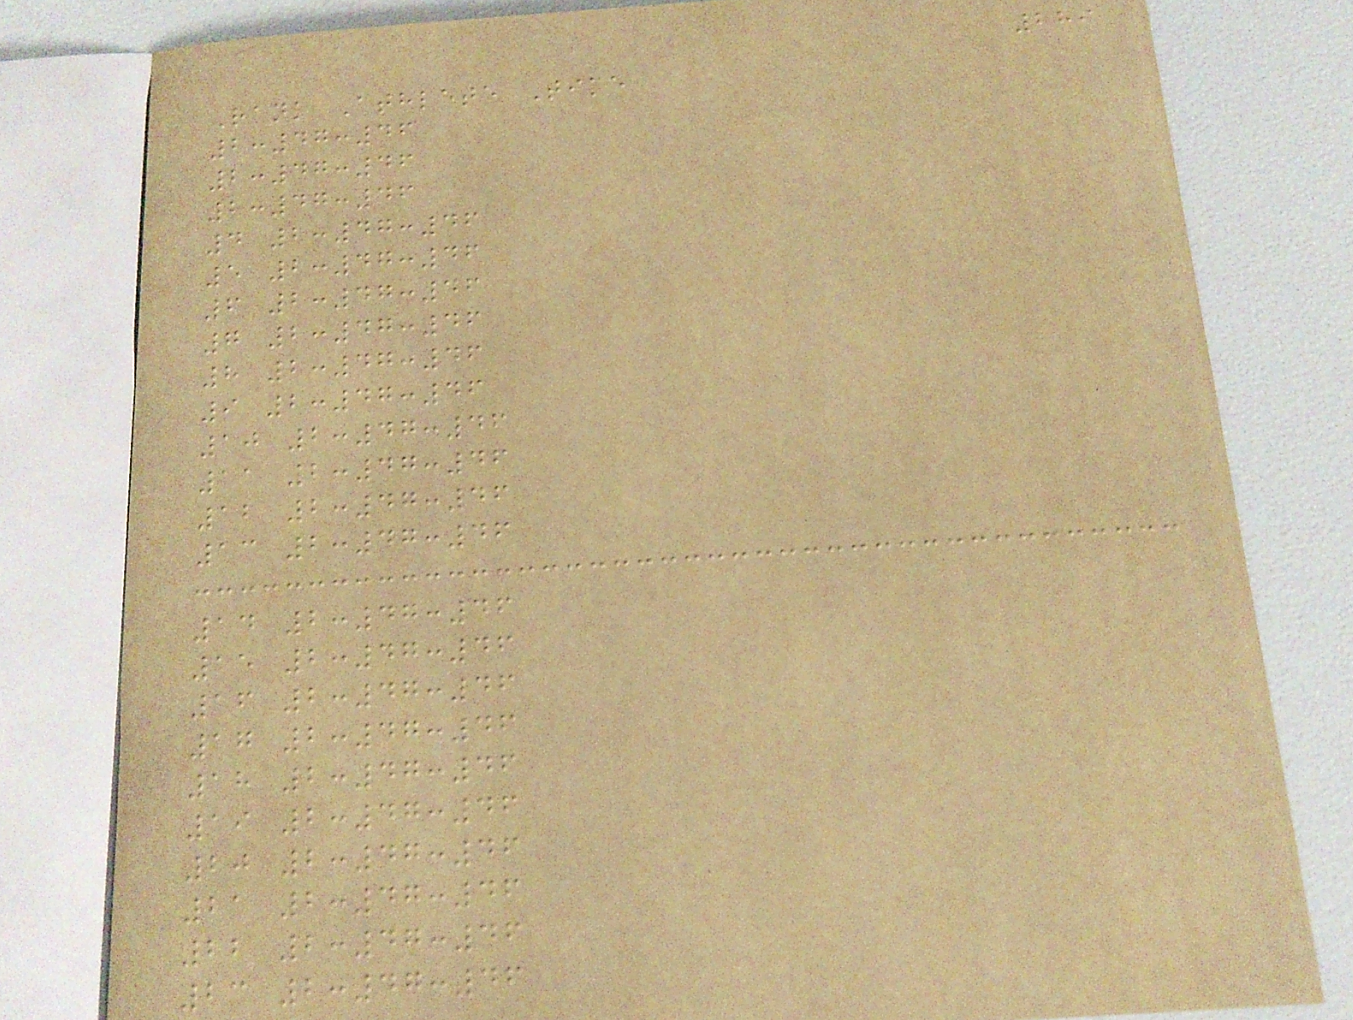289
Rank Athlete Time
2:47:46
2:47:46
2:47:46
4 2:47:46
5 2:47:46
6 2:47:46
7 2:47:46
8 2:47:46
9 2:47:46
10 2:47:46
11 2:47:46
12 2:47:46
13 2:47:46
14 2:47:46
15 2:47:46
16 2:47:46
17 2:47:46
18 2:47:46
19 2:47:46
20 2:47:46
21 2:47:46
22 2:47:46
23 2:47:46
